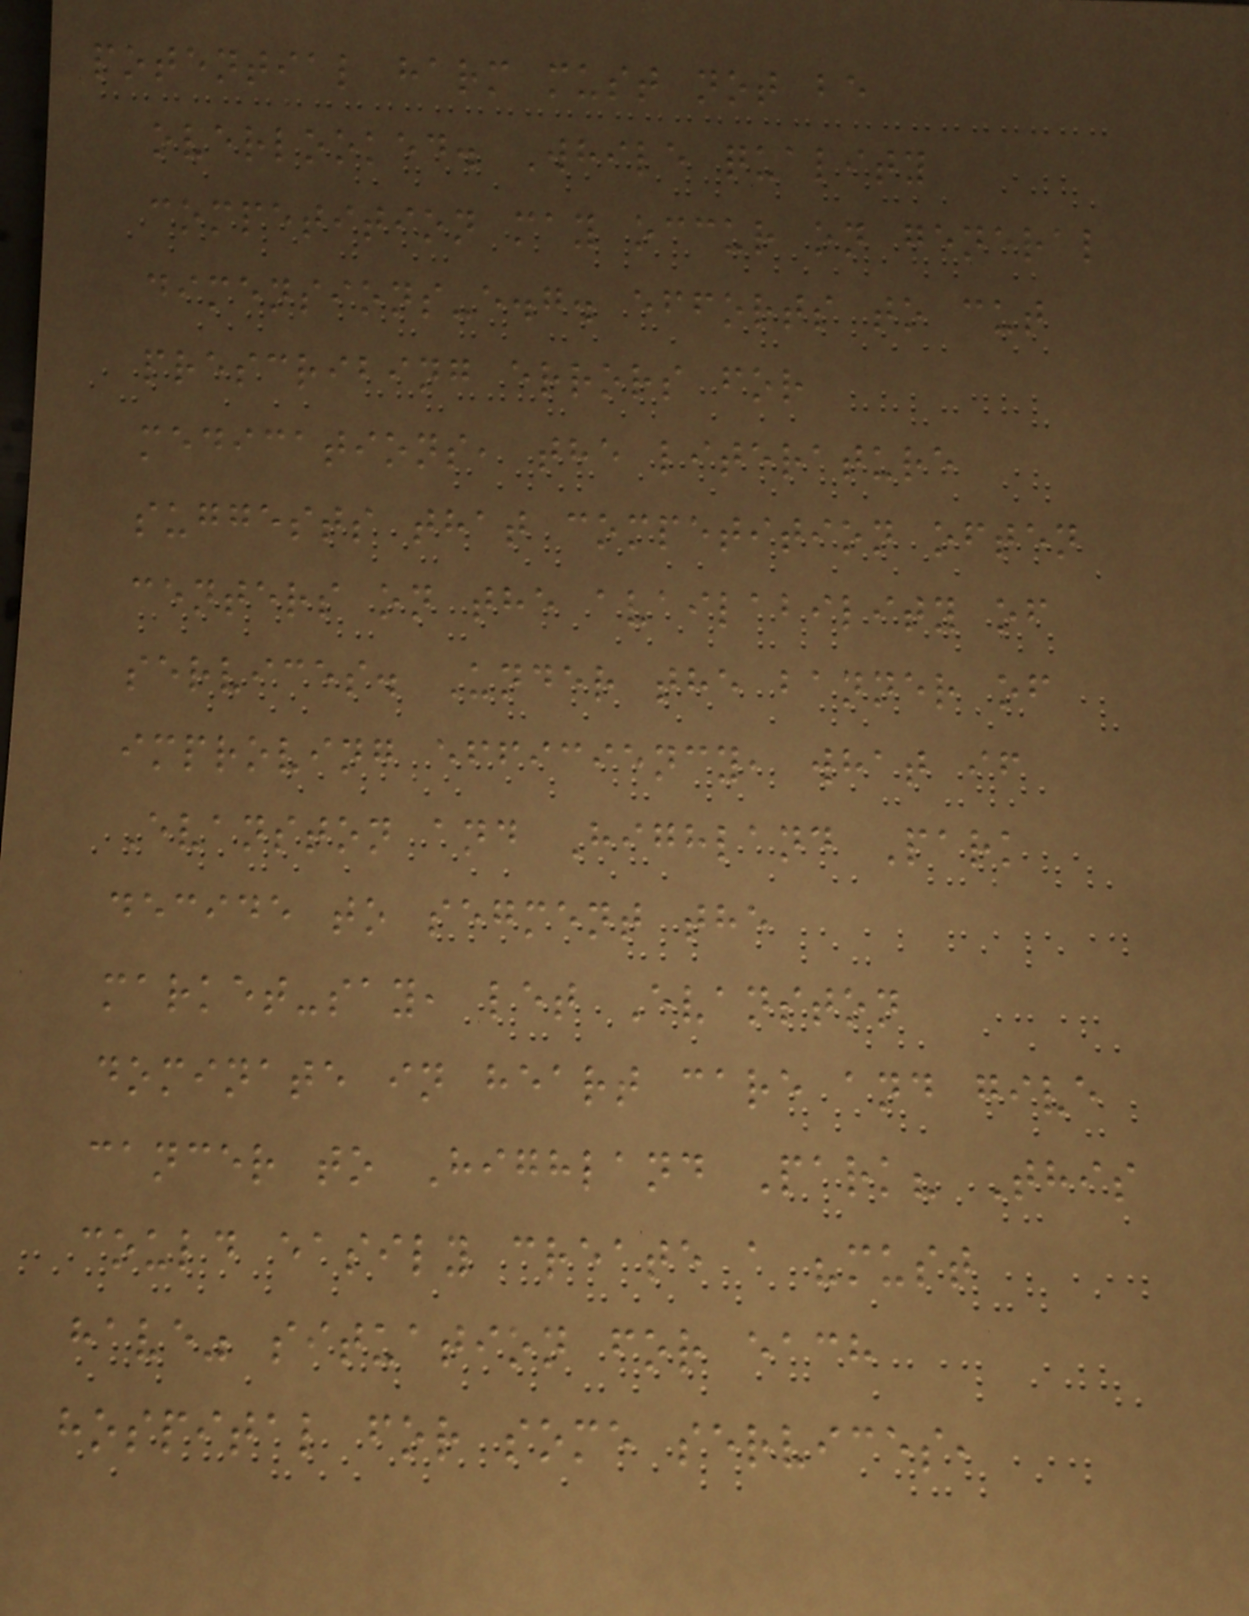potential harm must not be
overlooked. While quality
competition may occur on general
dimensions-e.g. efforts to cut
prescribing errors for
medications, the literature
suggests that competition often
centers on the availability of
services. Under the banner of
improving efficiency, what if
Evanston and Highland Park
decide to segment the
market-say, let Evanston
dominate in heart care and give
cancer to Highland Park? This
could easily create a "must
have" situation for each
hospital for some services,
